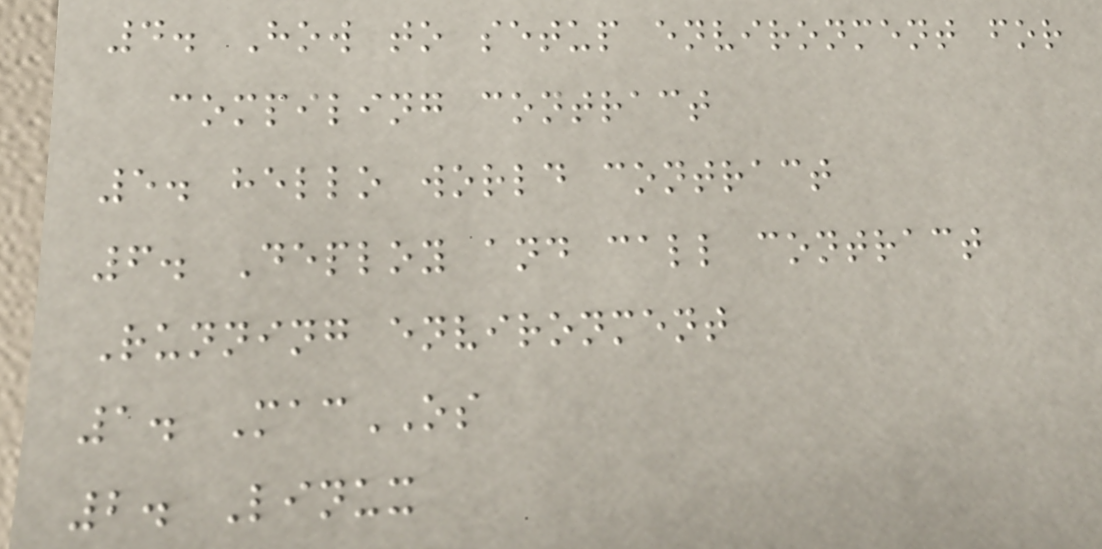4. How to setup environment for
compiling contract
5. hello world contract
6. Deploy and call contract
Running environment
1. MacOS
2. Linux
